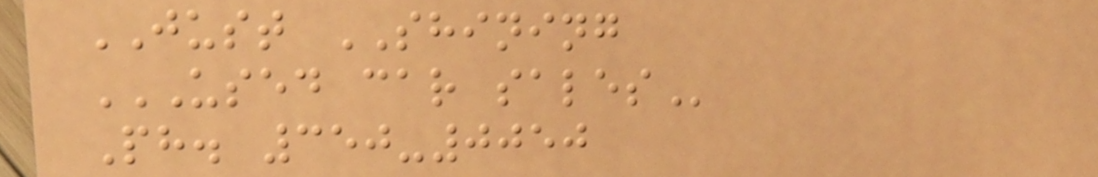JUST SHINING
USED CAR SALES
Ph. 350-0050
